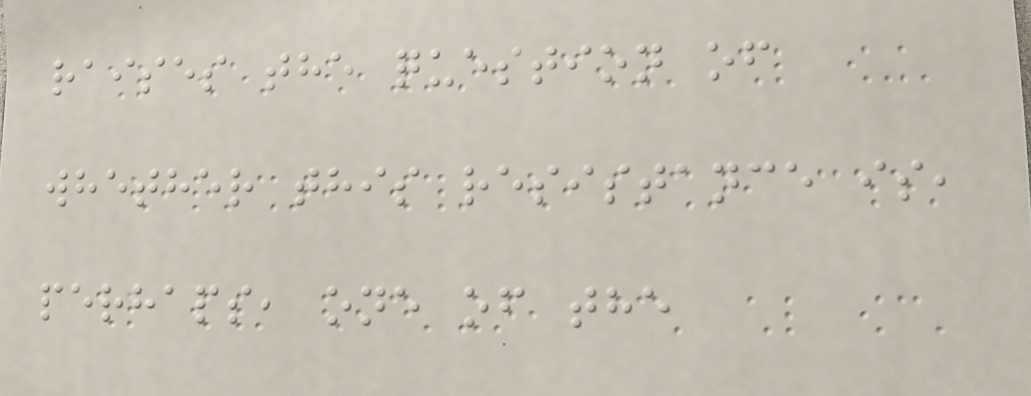raises the question of
whether this resistance is,
perhaps, one of the
